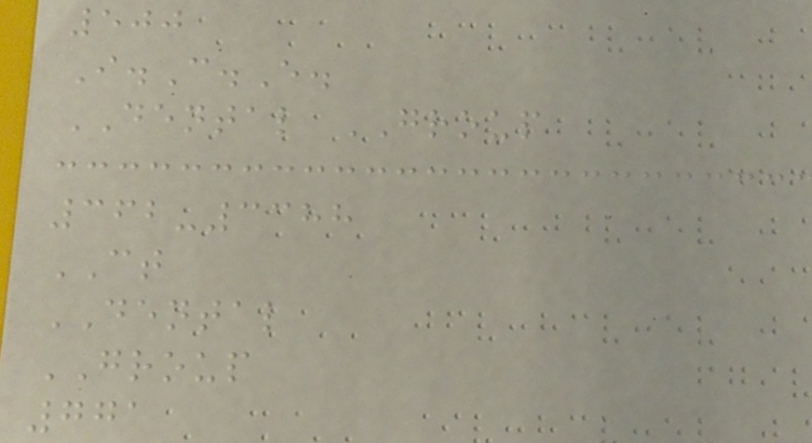500
I.C.E.
DENTAL GROUP
362-3388
CT
DENTAL
GROUP
771
